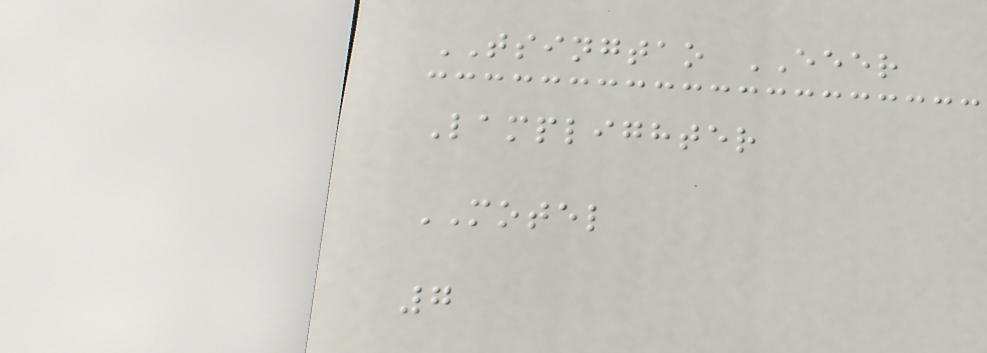TSINGTAO EEER
Lamplighter
MOTEL
7
